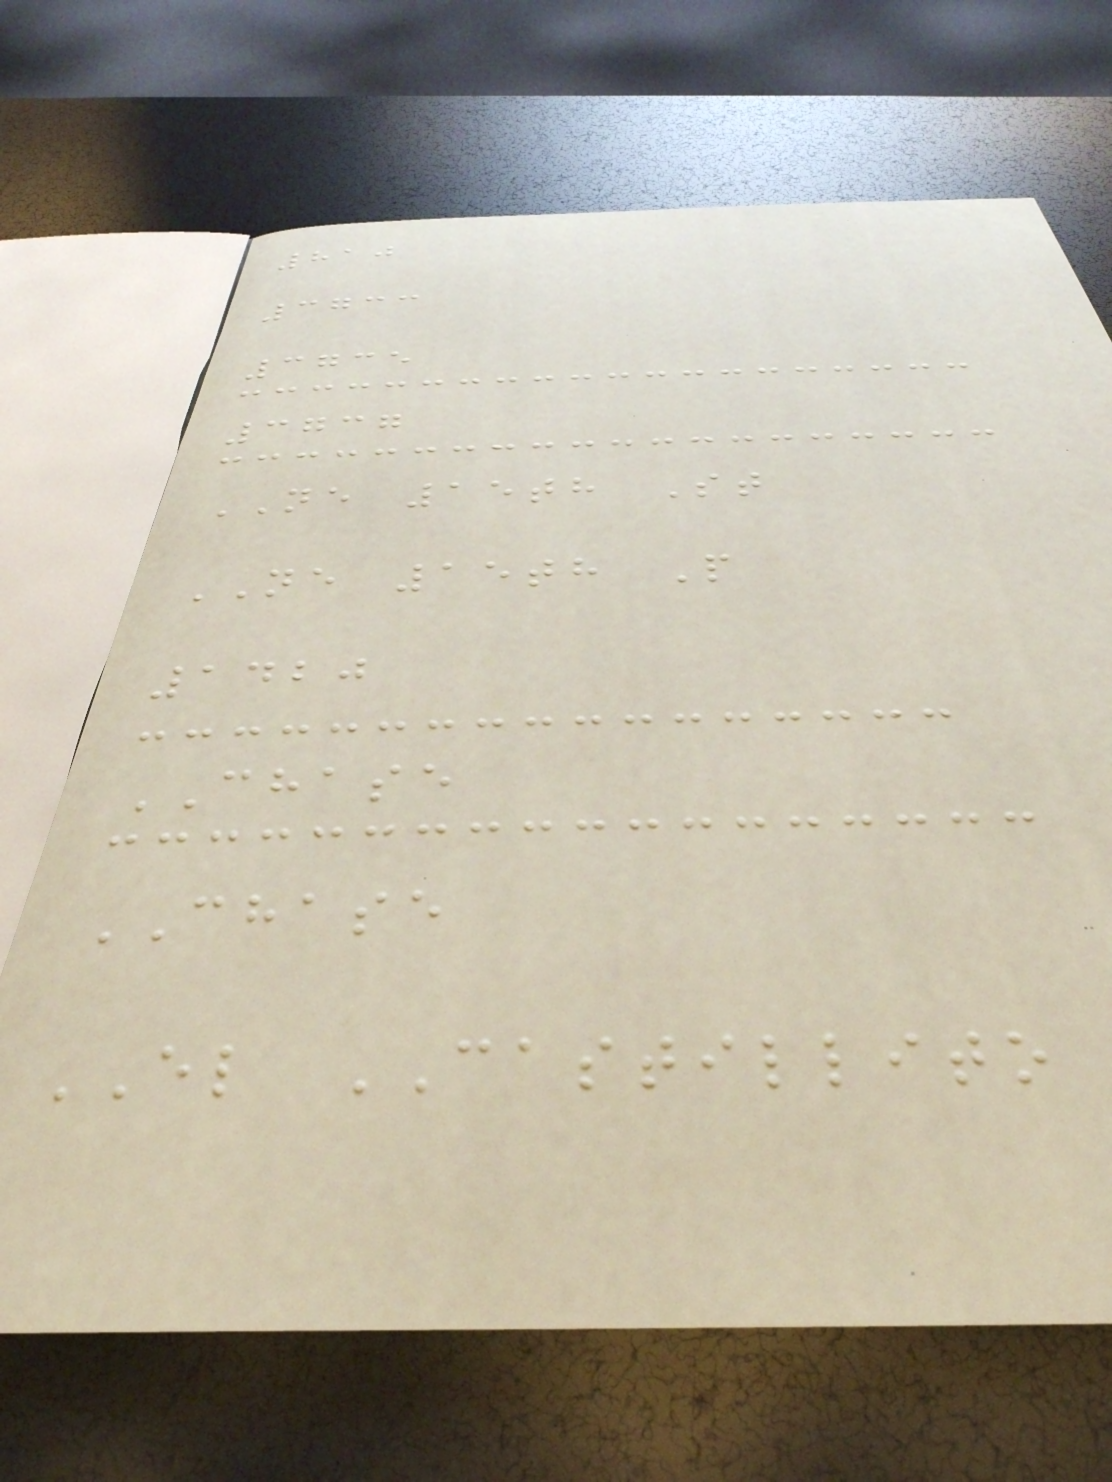810
3733
3735
3737
NE 15th St
NE 15th P
1420
CHASE
CHASE
EL CASTILLITO
